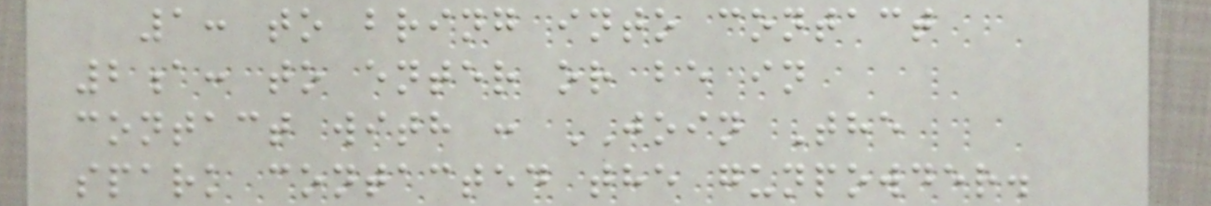1: to bring into contact
2a: to enter or be in
contact with : JOIN The
spark contacted the gunpowder.
